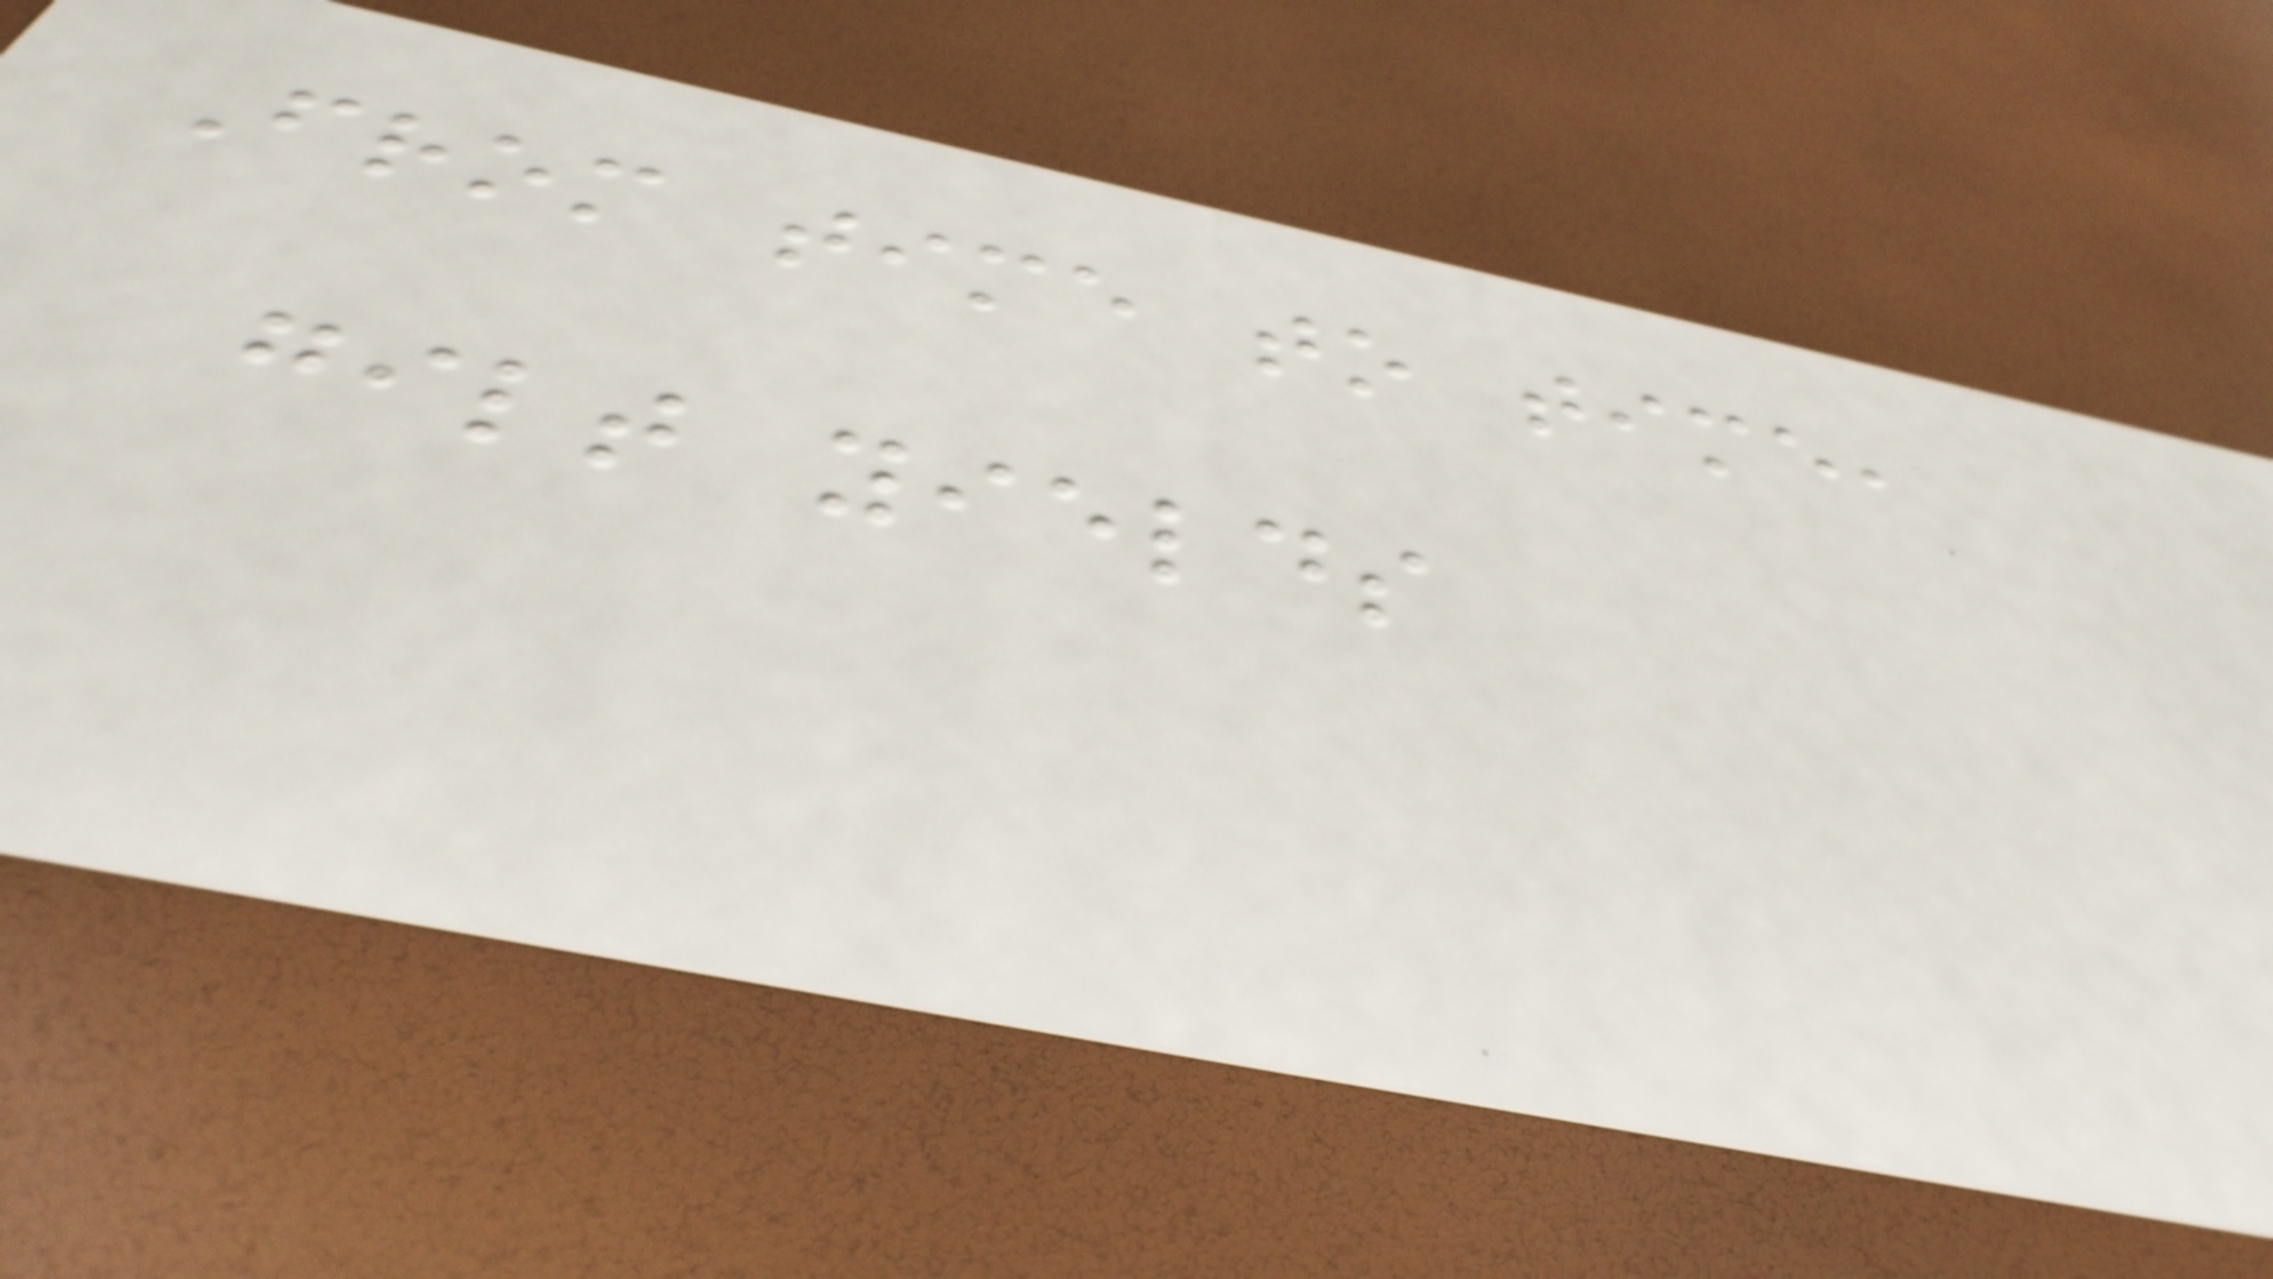From time to time,
gilt yields
